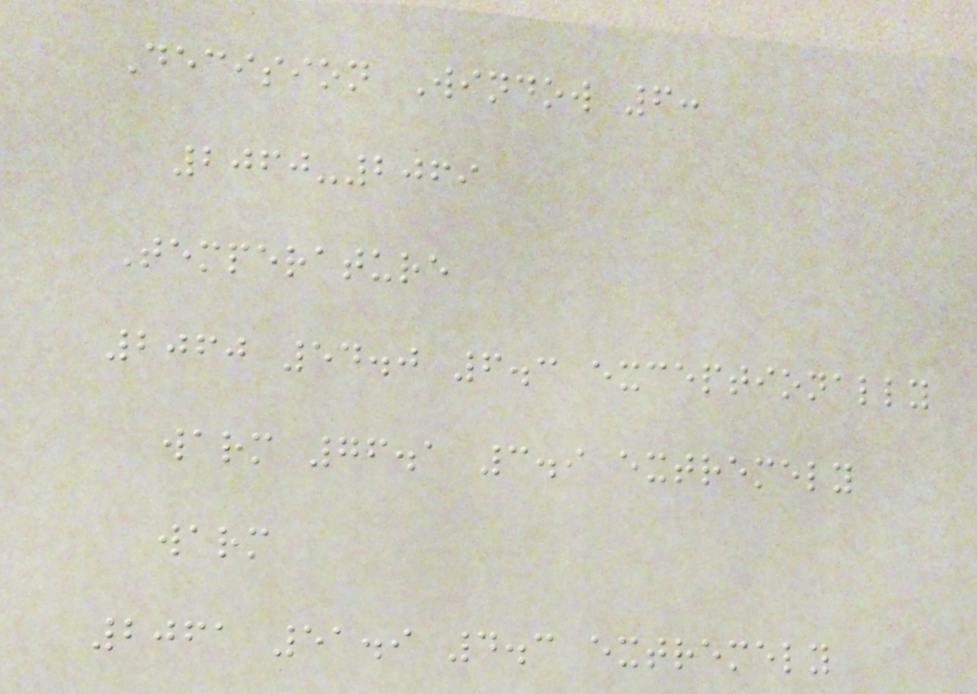Decision Window 6:
2060-2069
Temperature
2060 54.0 6.3 exceptionally
warm 76.1 3.9 extremely
warm
2061 51.9 4.3 extremely
